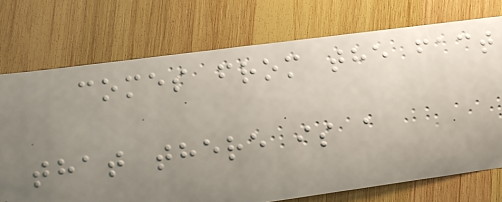comes from the fact
that there is a
